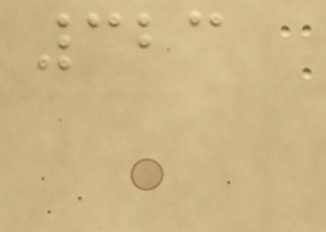323
